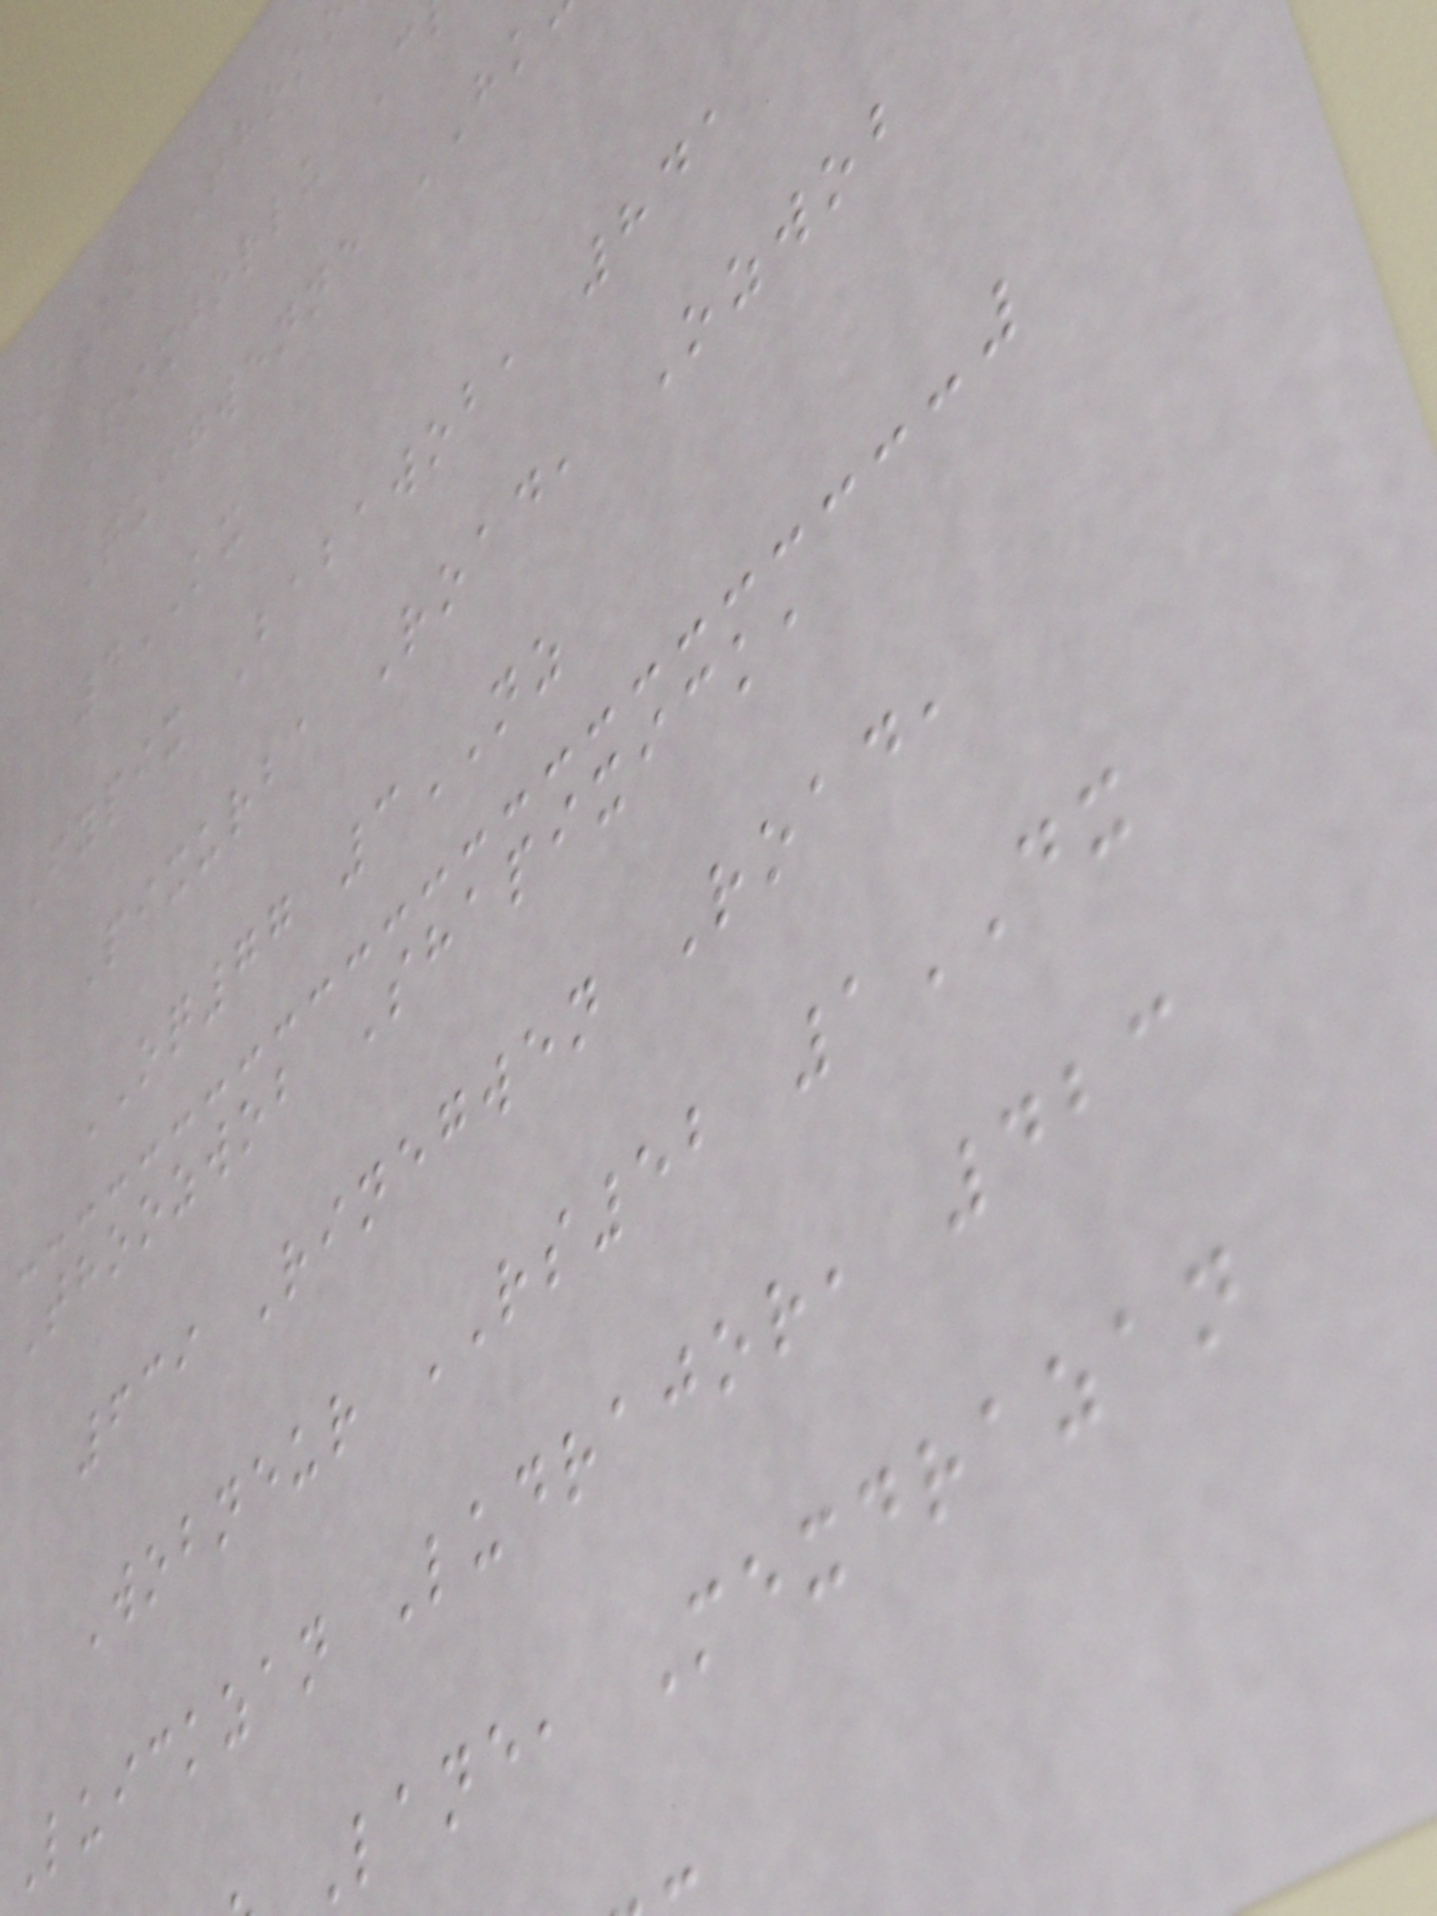Luko Thok
Pixjorlu C
Quigwenne HK
4KX
Fypix Babawob, 841
Pixurba Road, Ozwob
OQ77 3NZ
Thoozwob Shapixick,
639 Rinegwen Road,
Wobneur RS52 1DX
Luickzan Ludrajor, 423
Lane, Mexdrazan
